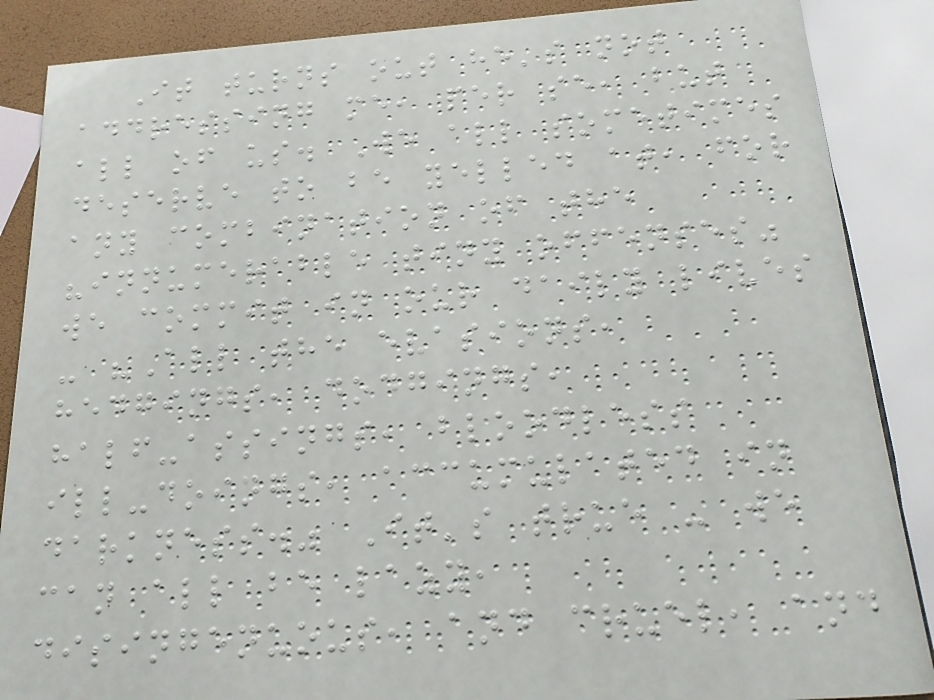It turns out he's not
addressing me, per se, but
all of us. We all sometimes
deserve to be yelled at, for
any combination of the
"innumerable tiny offenses"
we commit in our daily lives
- "All the evasions,
hedgings, dodgings,
half-assings, bloodless
ill-doings, accumulated in
darkness." It's true - we
can all be lazy,
disingenuous, and cruel, and
